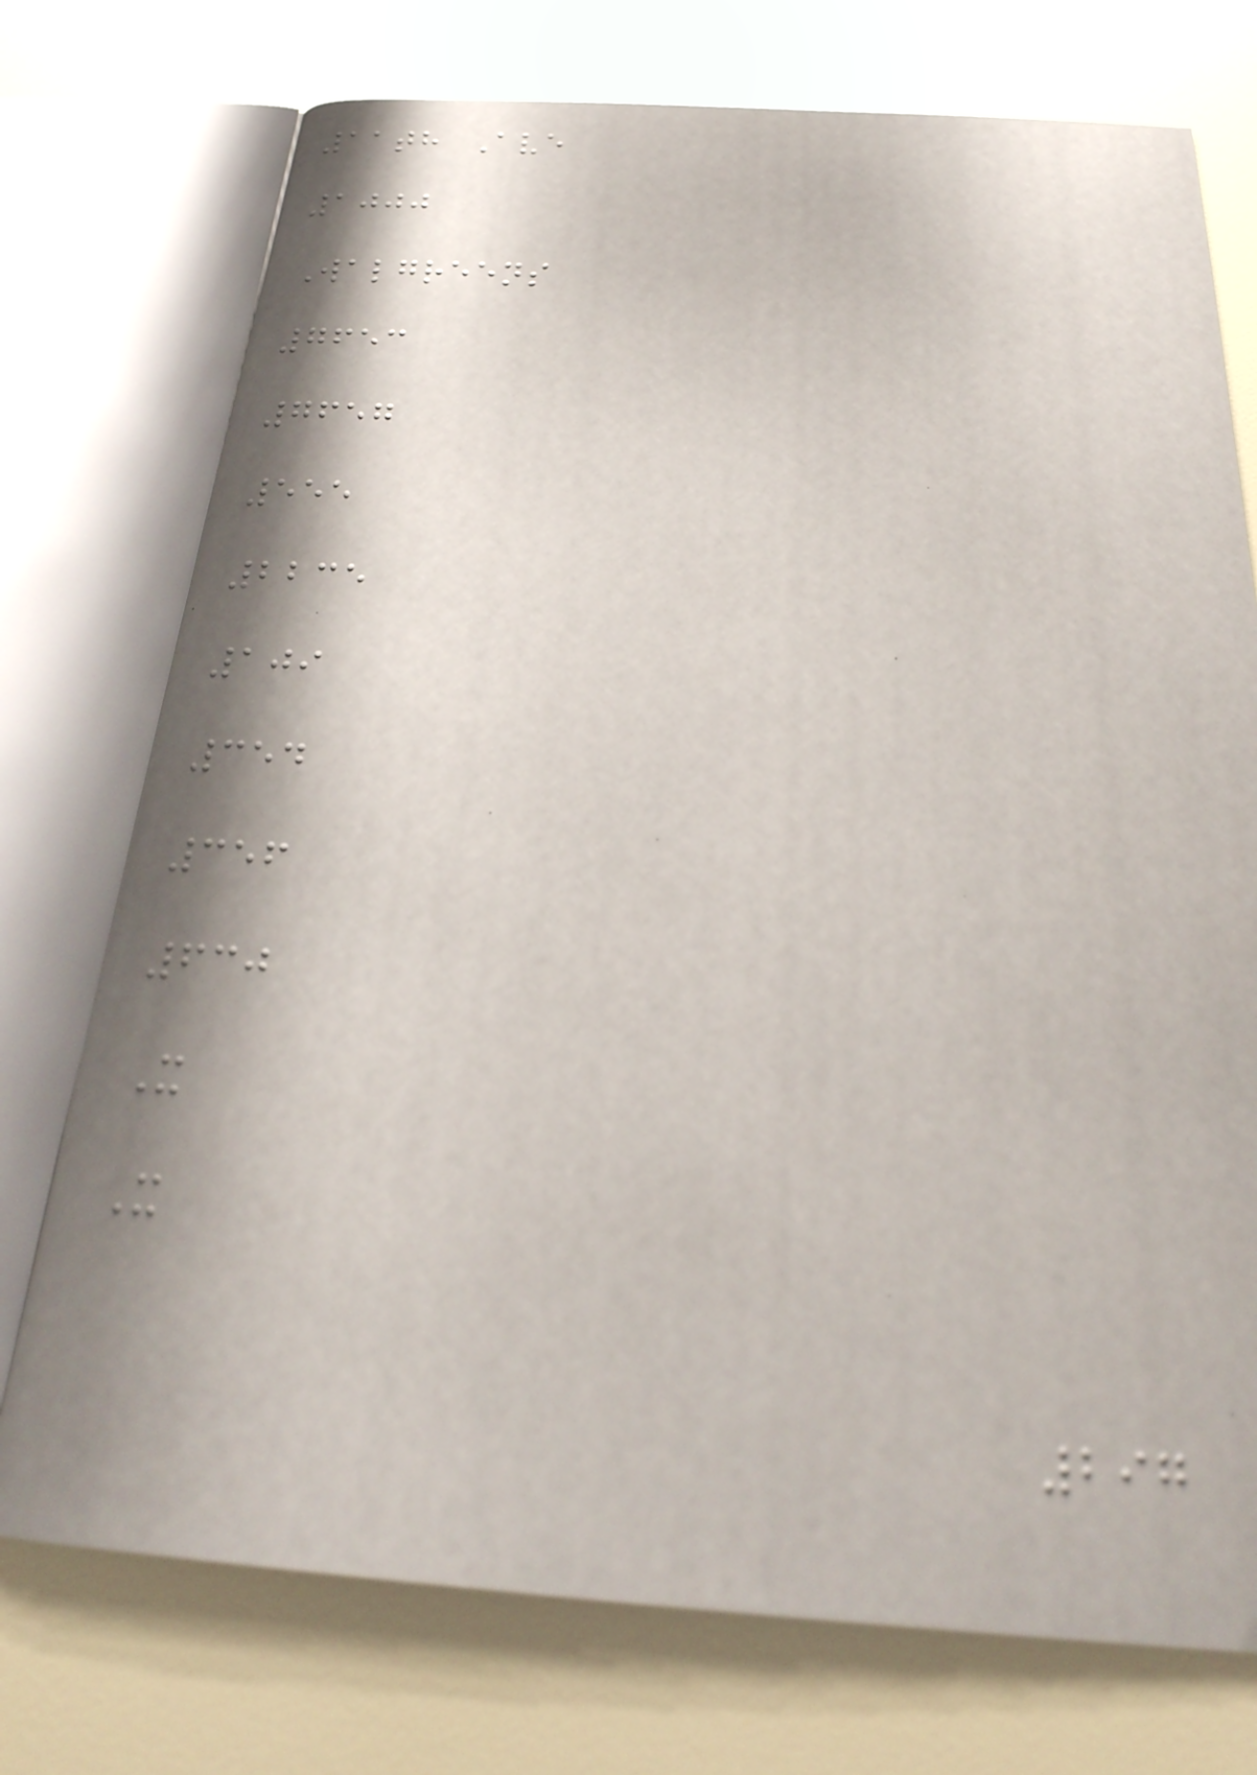11th Ave
1000
Walgreens
7653
7657
555
2235
109
354
356
630
X
X
297
